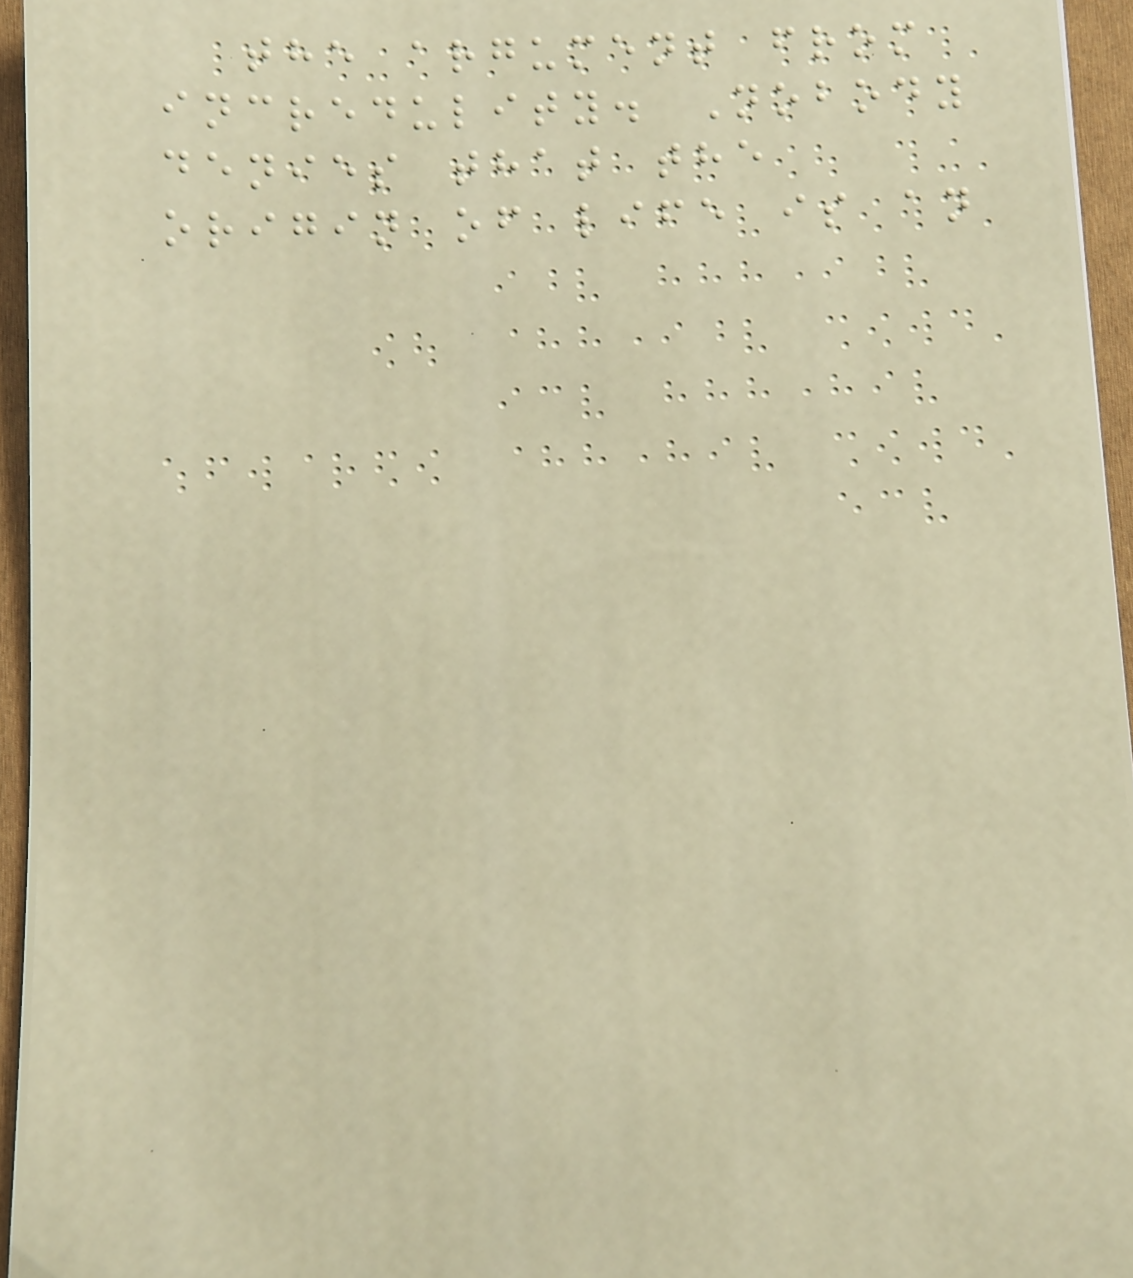the argument from
incredulity. Nobody
denies that the
origin of life is an
